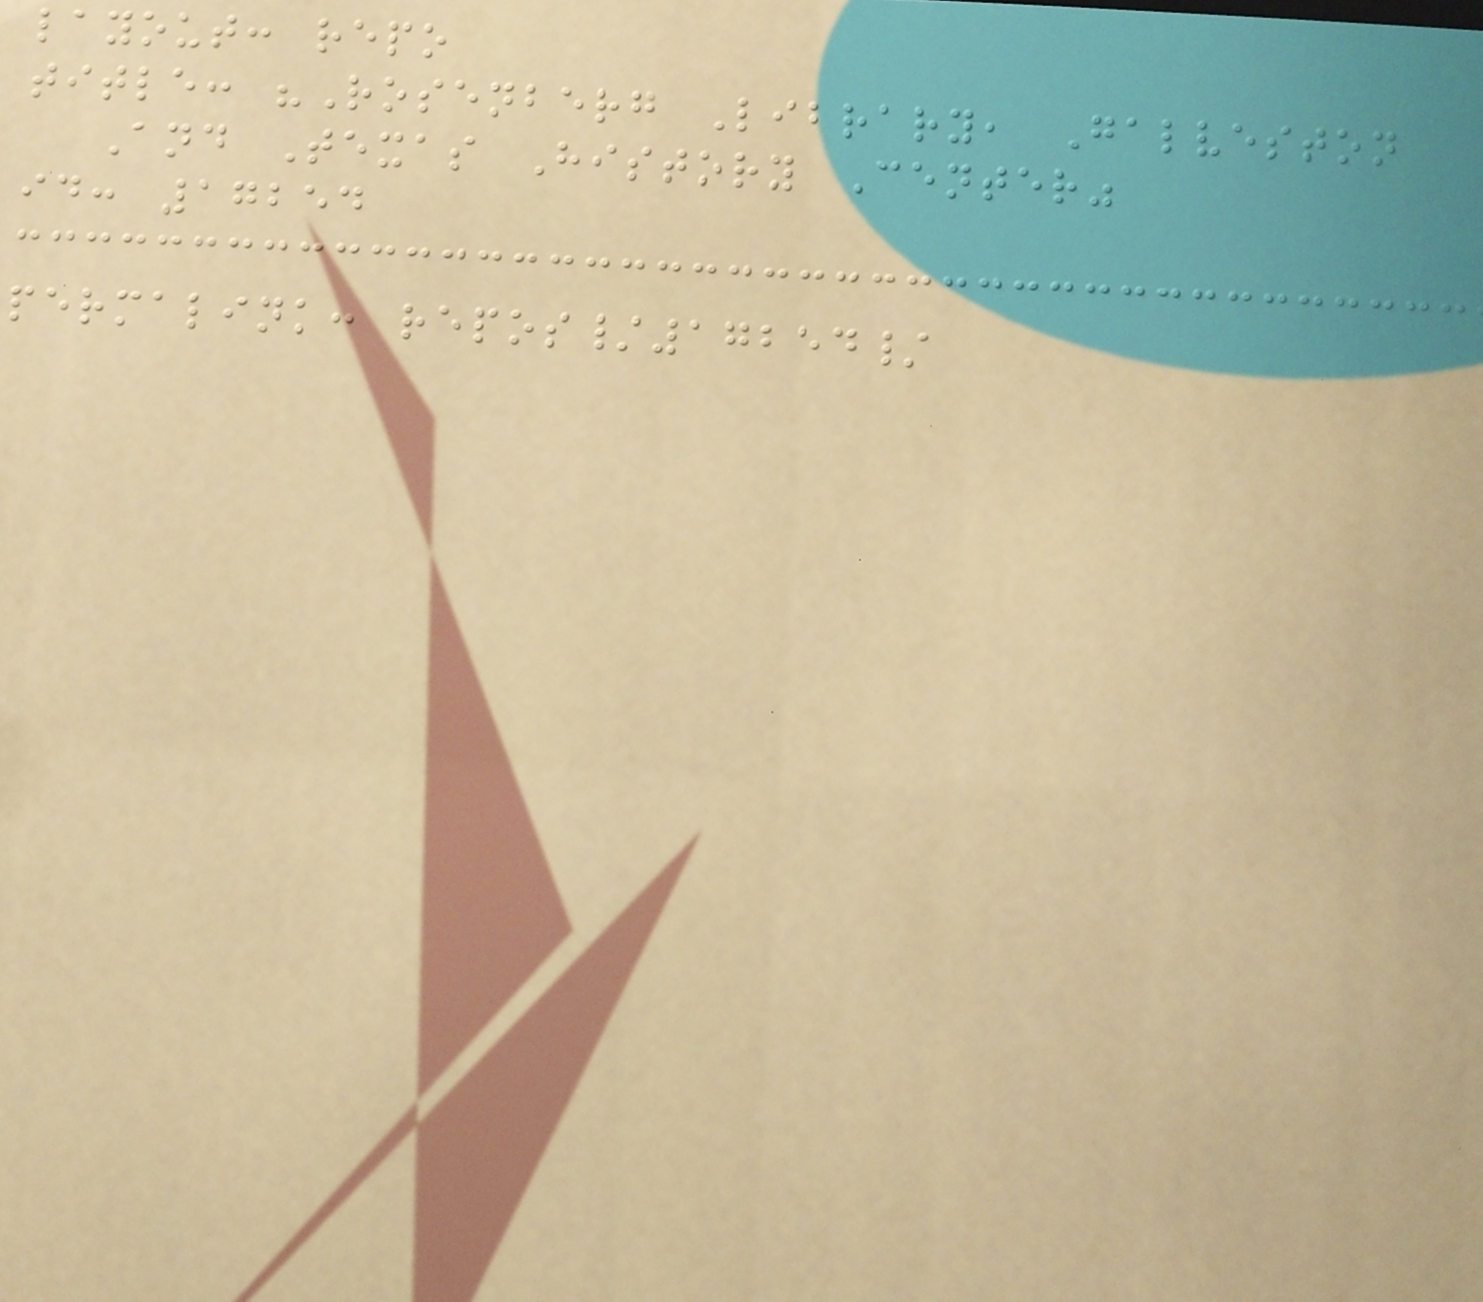layout: repo
title: "Rosenberg Library, Galveston
And Texas History Center"
id: 17254
permalink: repos/17254/
